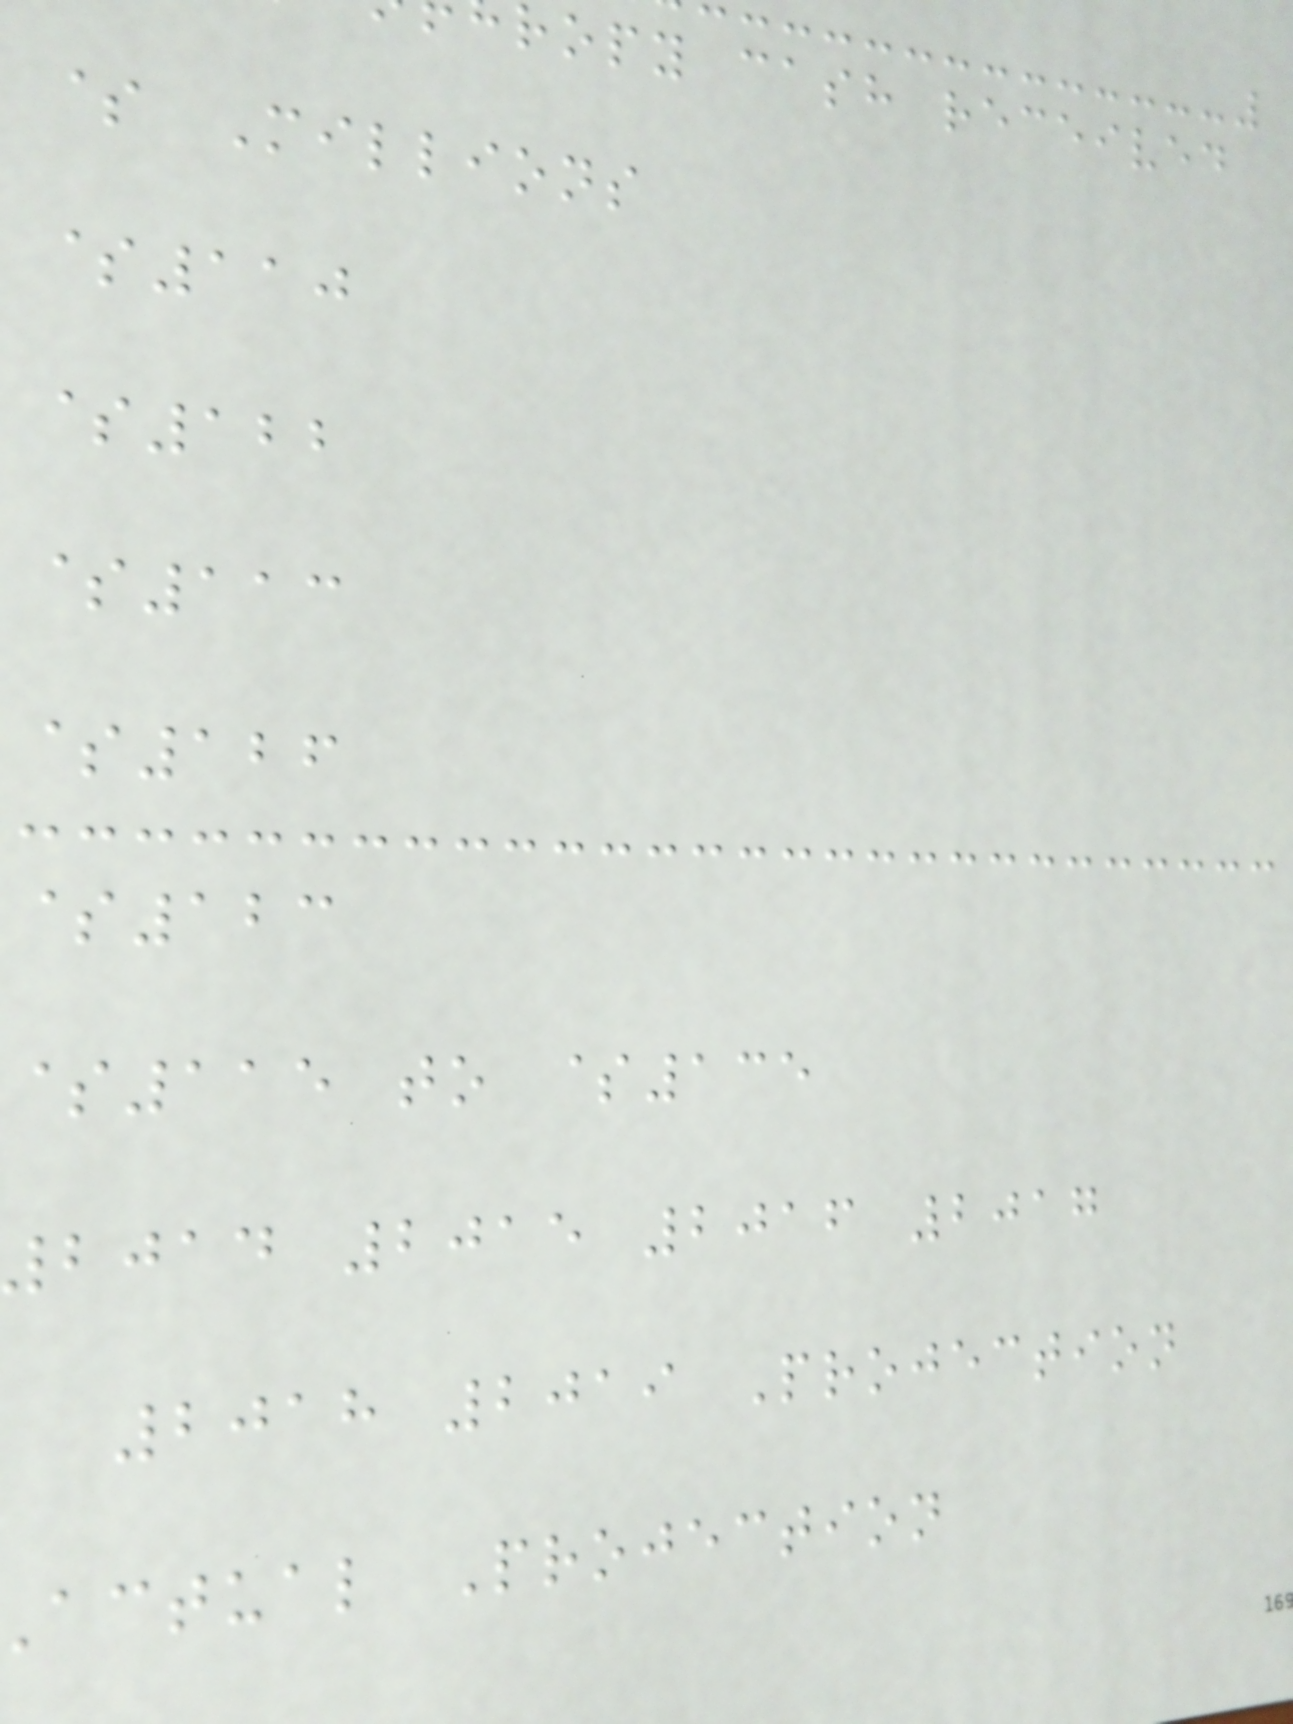ropy cash received
$ Millions
$110
$122
$113
$126
$123
$115 to $135
2014 2015 2016 2017
2018 2019 Projection
actual Projection
